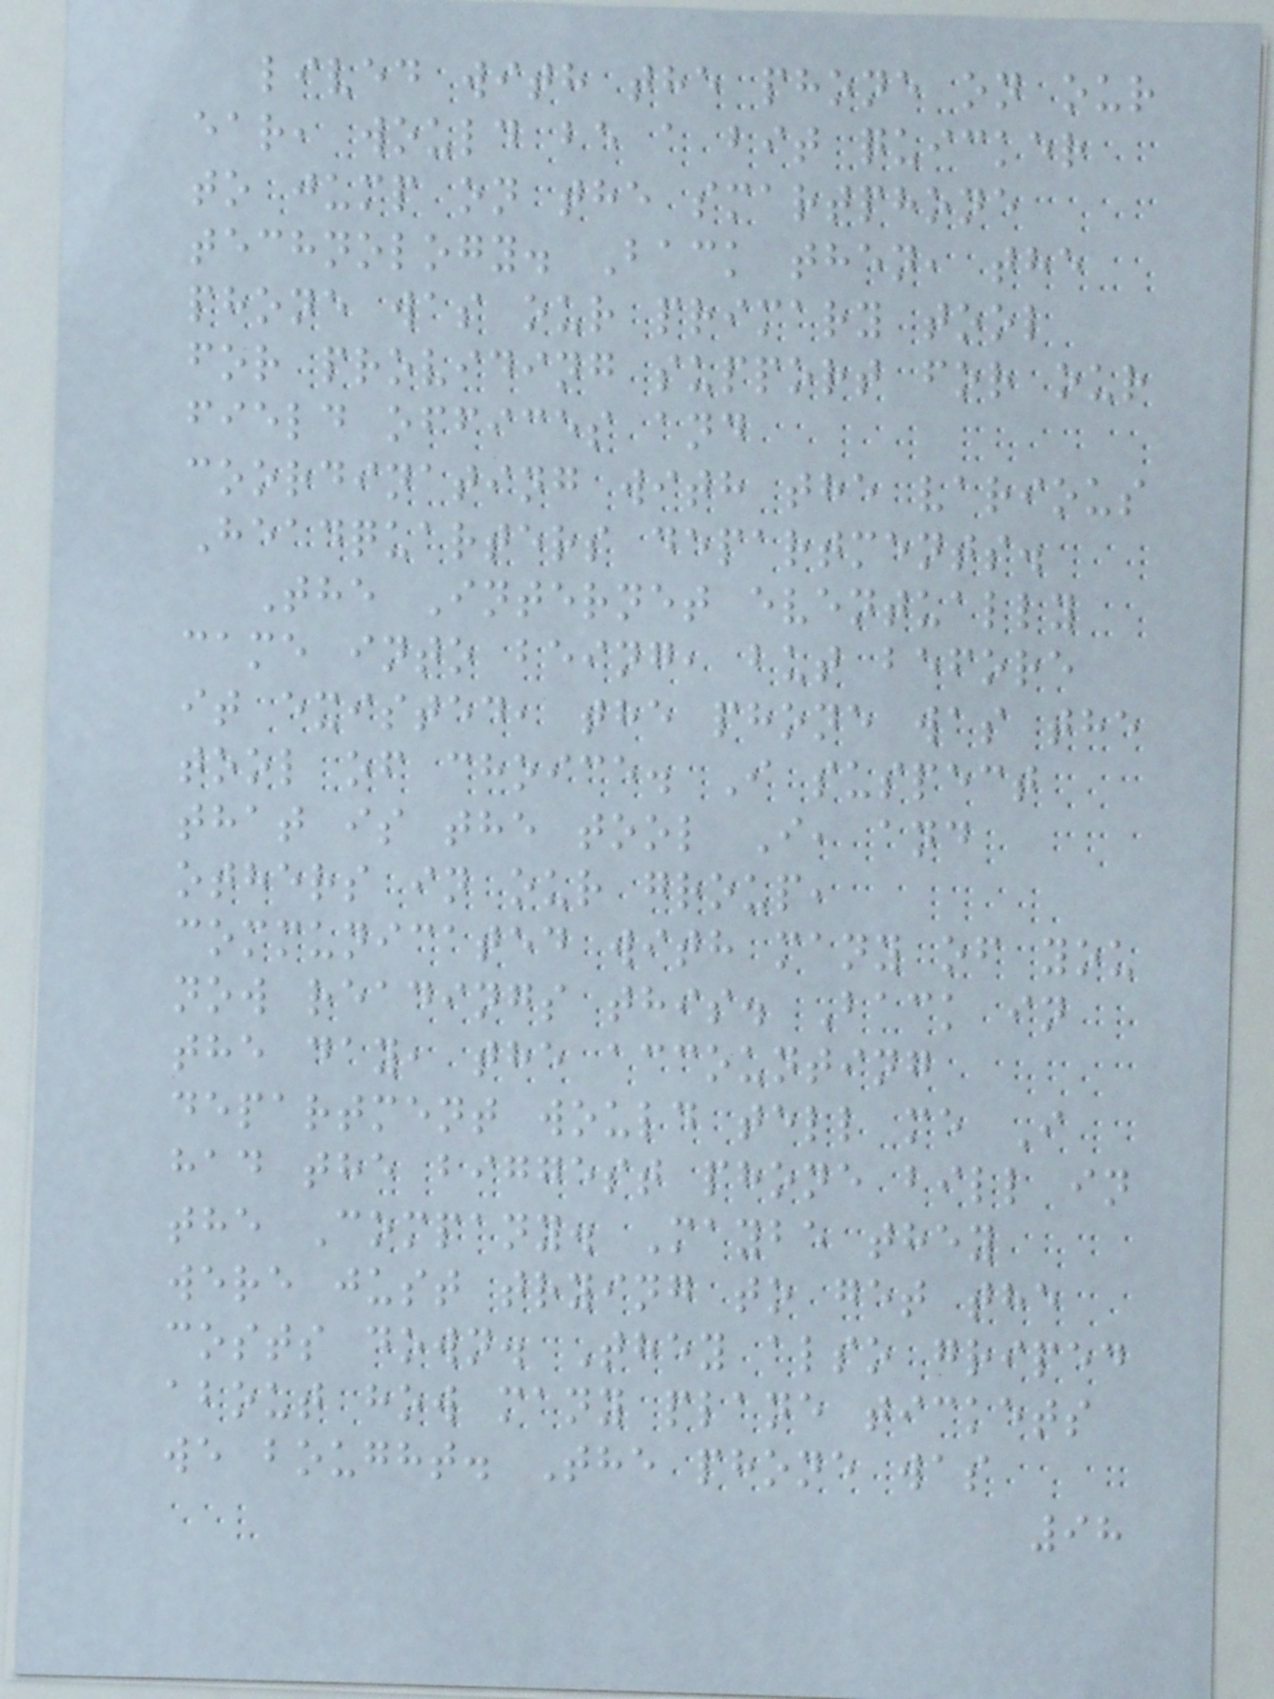lived with the phone on our
ear, would be a bit quicker
to jump on the smartphone
technology. Back then, the
phone was our primary tool
for providing support for our
field offices and
coordinating with the various
Headquarters departments.
The Internet eventually
came into being, but before
it existed, the phone was the
tool of choice. I suspect
that is the tool I, and
others in our group,
communicated with many of you
now readings this. Back in
the day, the accounting
department would tell me I
had the biggest phone bill in
the Company. Maybe they
were just trying to get the
costs down. They also griped
about how many plane tickets
we bought. The phone was
98
